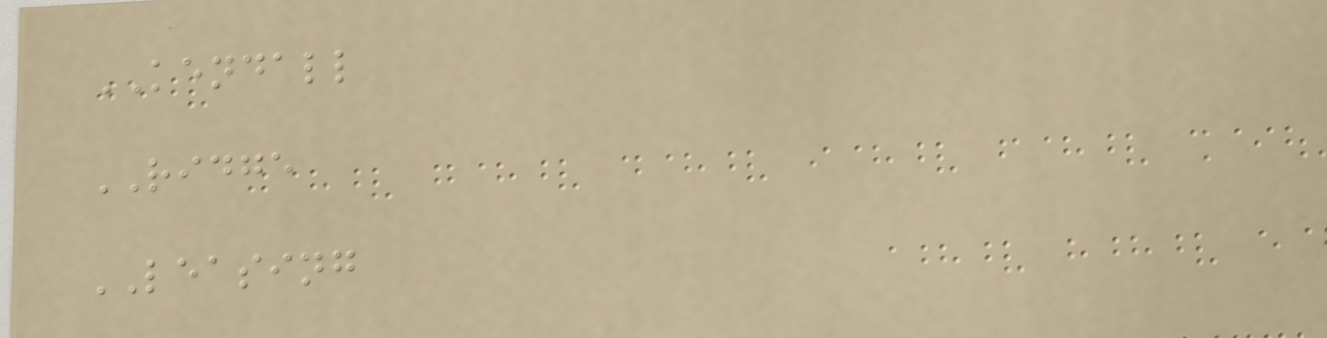KENDALL
RIDGE
LEASING
